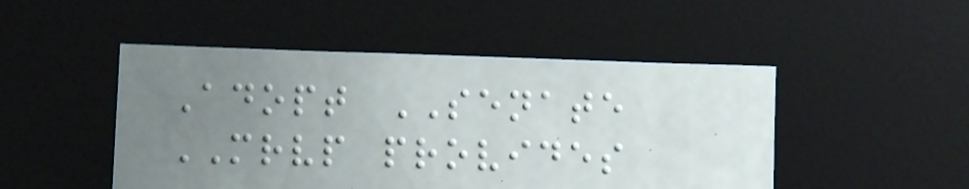Adopt SENATE
MRVP provides
